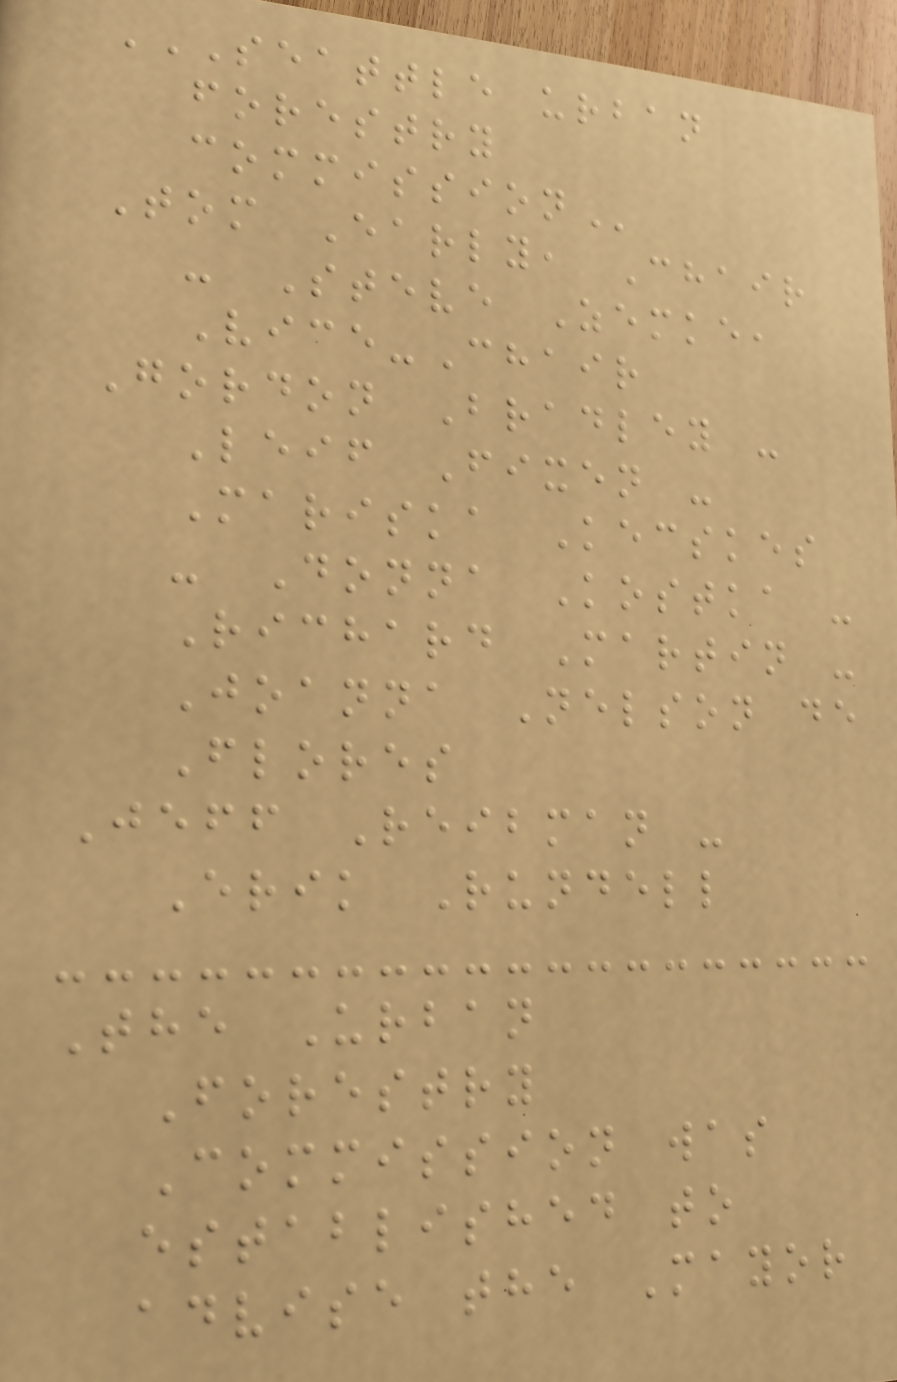SEATTLE URBAN
FORESTRY
COMMISSION
Tom Early, Chair
- Steve Zemke,
Vice-Chair
Gordon Bradley -
Leif Fixen -
Mariska Kecskes
- Donna Kostka -
Richard Martin -
Joanna Nelson de
Flores
Jeff Reibman -
Erik Rundell
The Urban
Forestry
Commission was
established to
advise the Mayor
